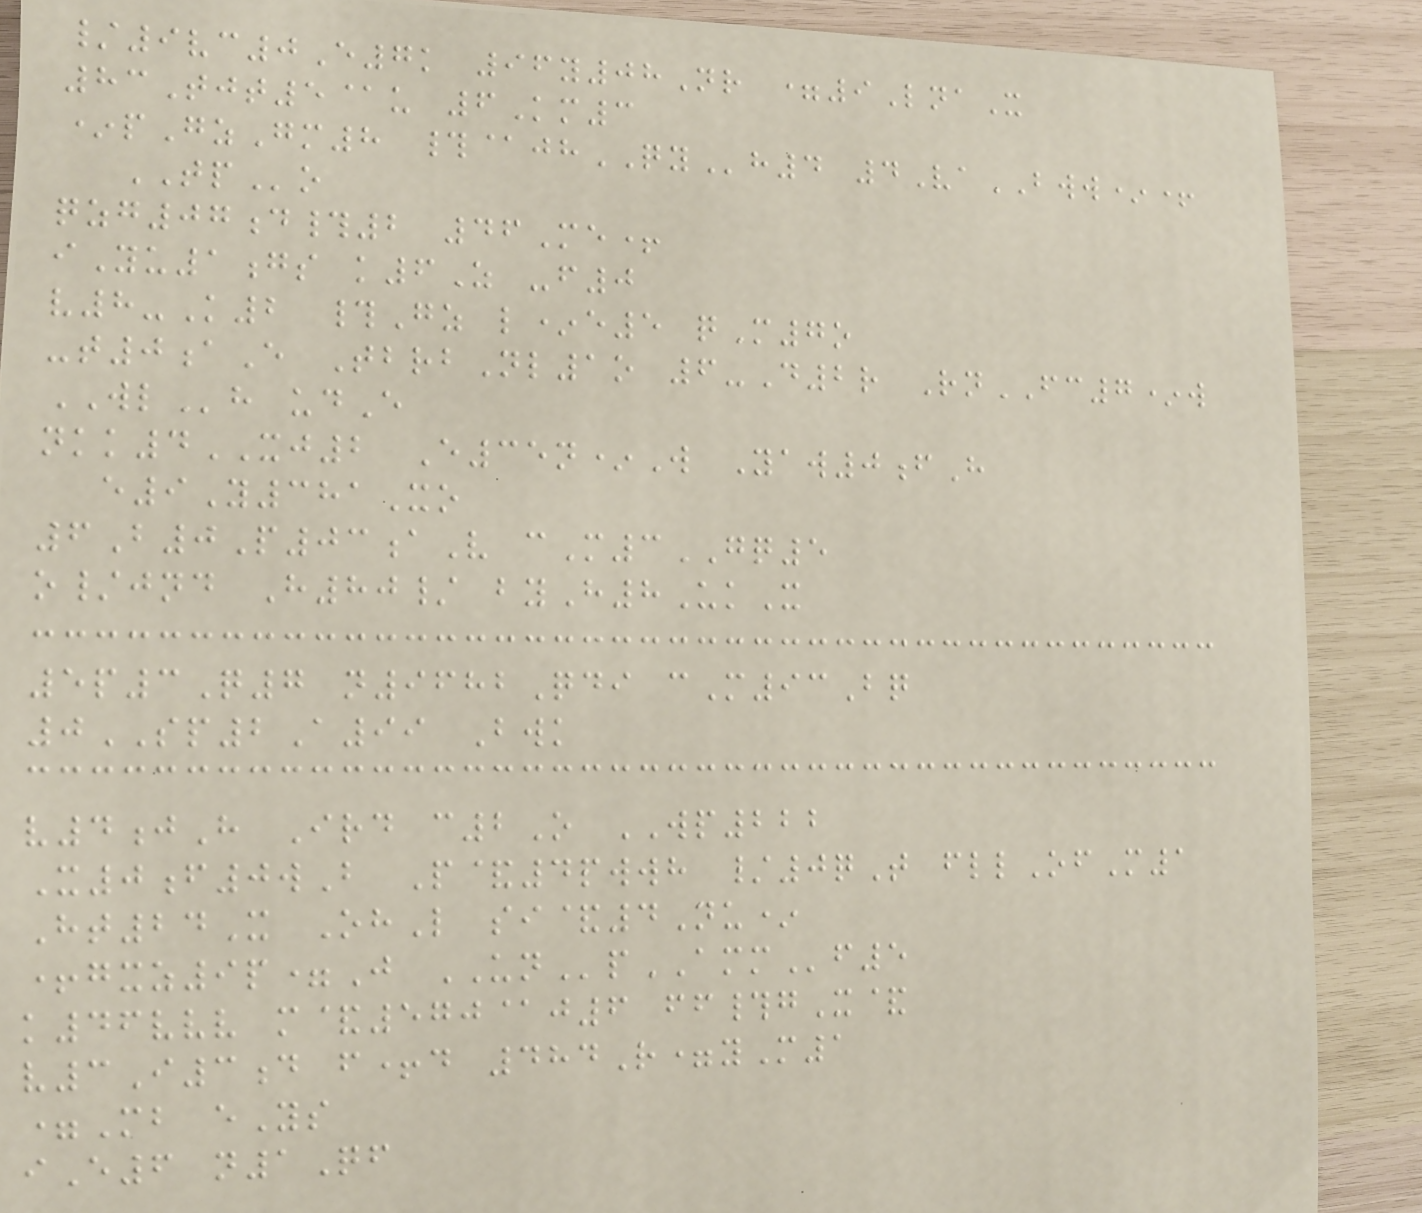/9vc0E7k 96y08Nr =9LnaX
83Tjt5@u 6Km3
*pGzGm8 #@jhQYh4 4VaBWW*+
TPo
qzg07d#2 46Me+
iYu1gs k6Z -f0
v8-K2 #Gz l*e5 qM7o
-t0aE TbrbNl1o 6-D2r RnFC7*w
WLh udE
nkk4XJ2 E35n*W Yaw0fH
e9Y381Xo
6B0P03aV cM3GQ5
o/jnd H80/ byH8UkX
5p3Q7 n9682Qdi cM93Bq
0SP2A99 Bwk
v4jH Ird c2O WP222
X0f0wB P&4pwwh /0qT fllOfM1
Ht24X OhL si&4Nu*
+gxz9p=J UNpAMMf5
k46vvv m&570@j6 ff#gX&
v3I3d f+d 484R=yM1
=Mb eYs
iE6 n1Qf
